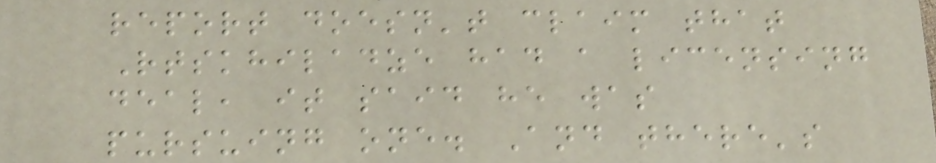report doesn't claim that
Rtskhiladze had a licensing
deal, it said he was
pursuing one. And there's
